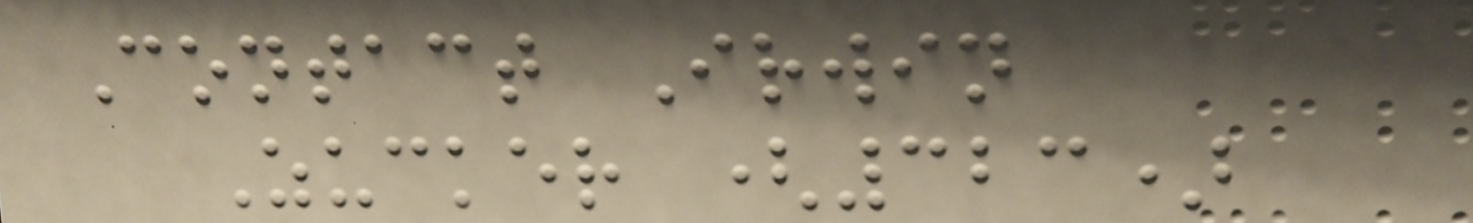Contact Irwin
Zucker (323)
